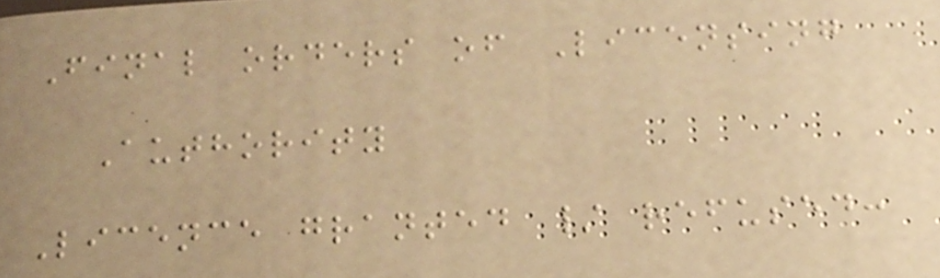Final orders of Licensing
Authority
Licence granted / refused:
